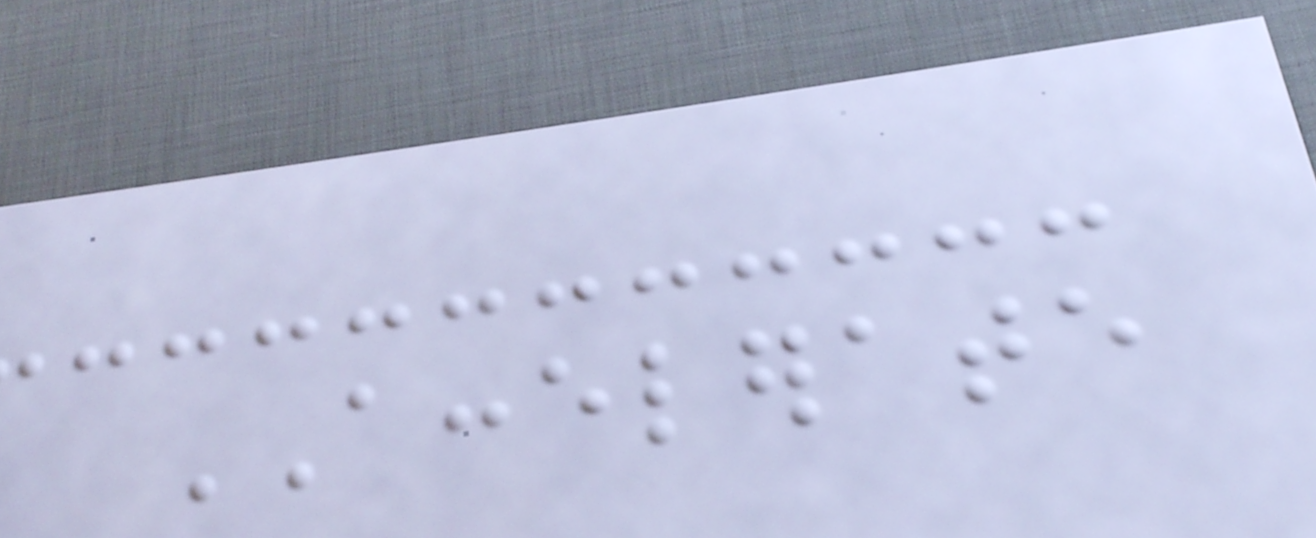ACCELERATE
